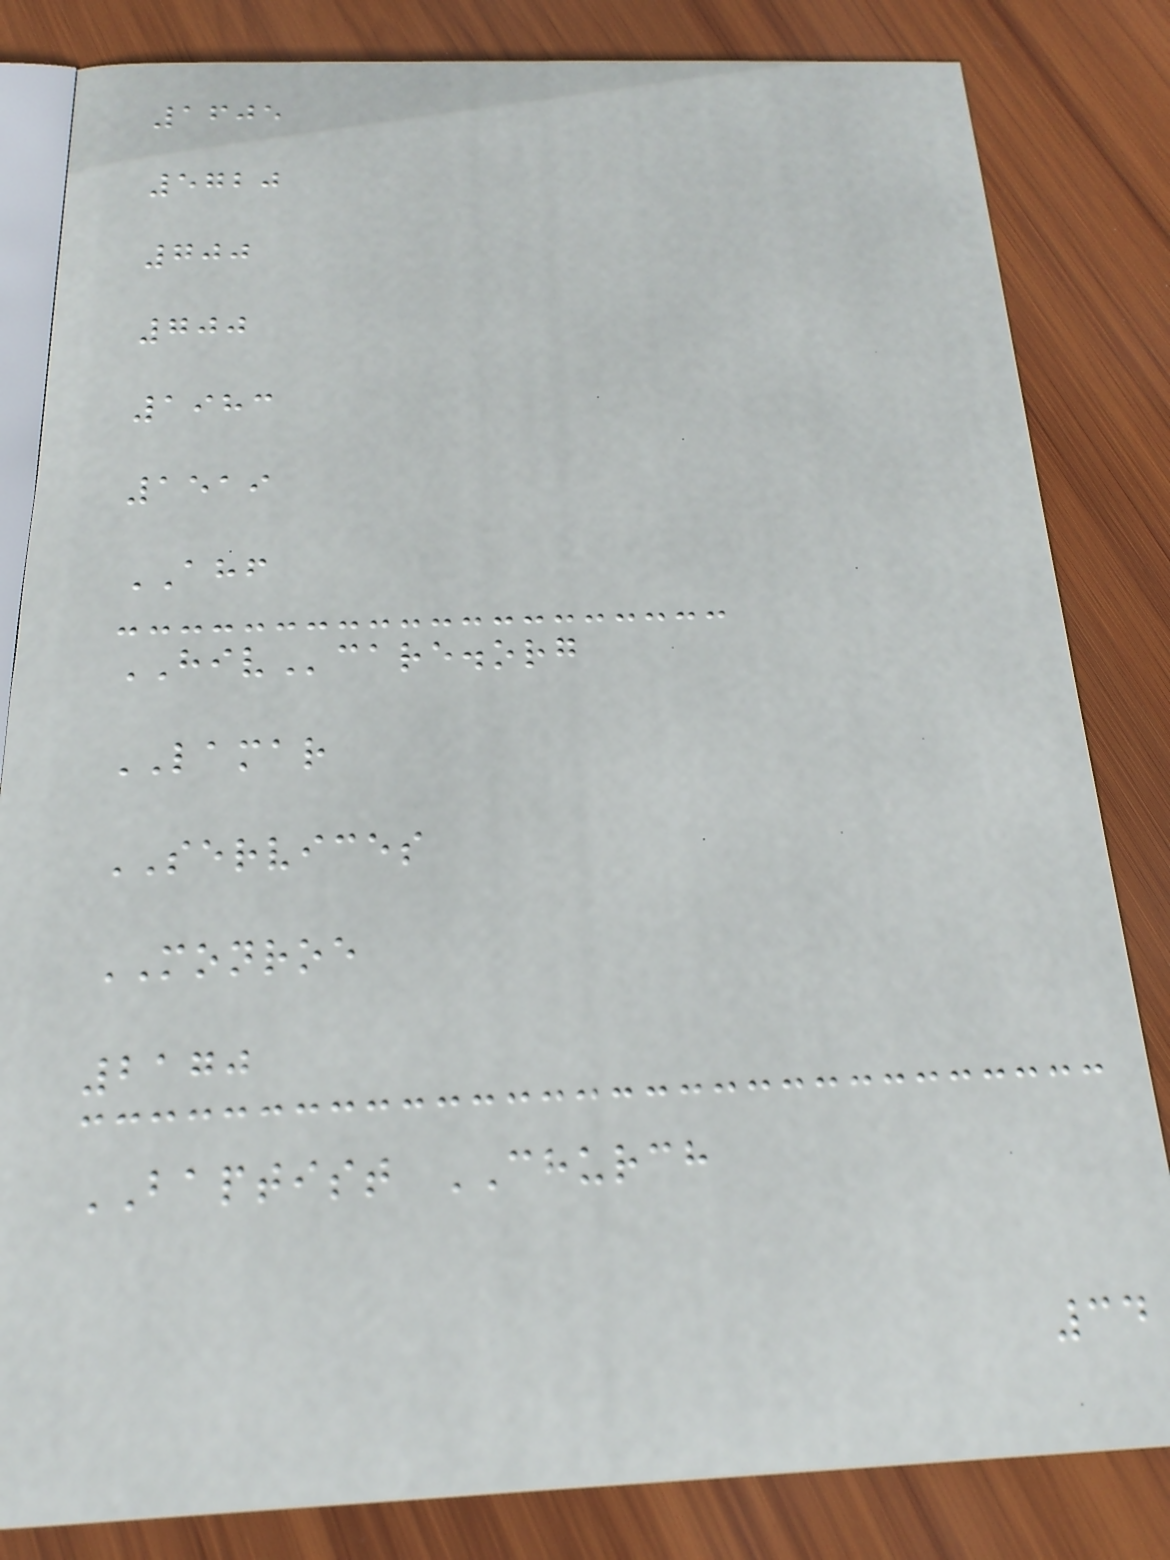1605
5720
700
700
1983
1519
AHF
HIVcare.org
LAMAR
SERVICES
MONROE
2170
BAPTIST CHURCH
34
